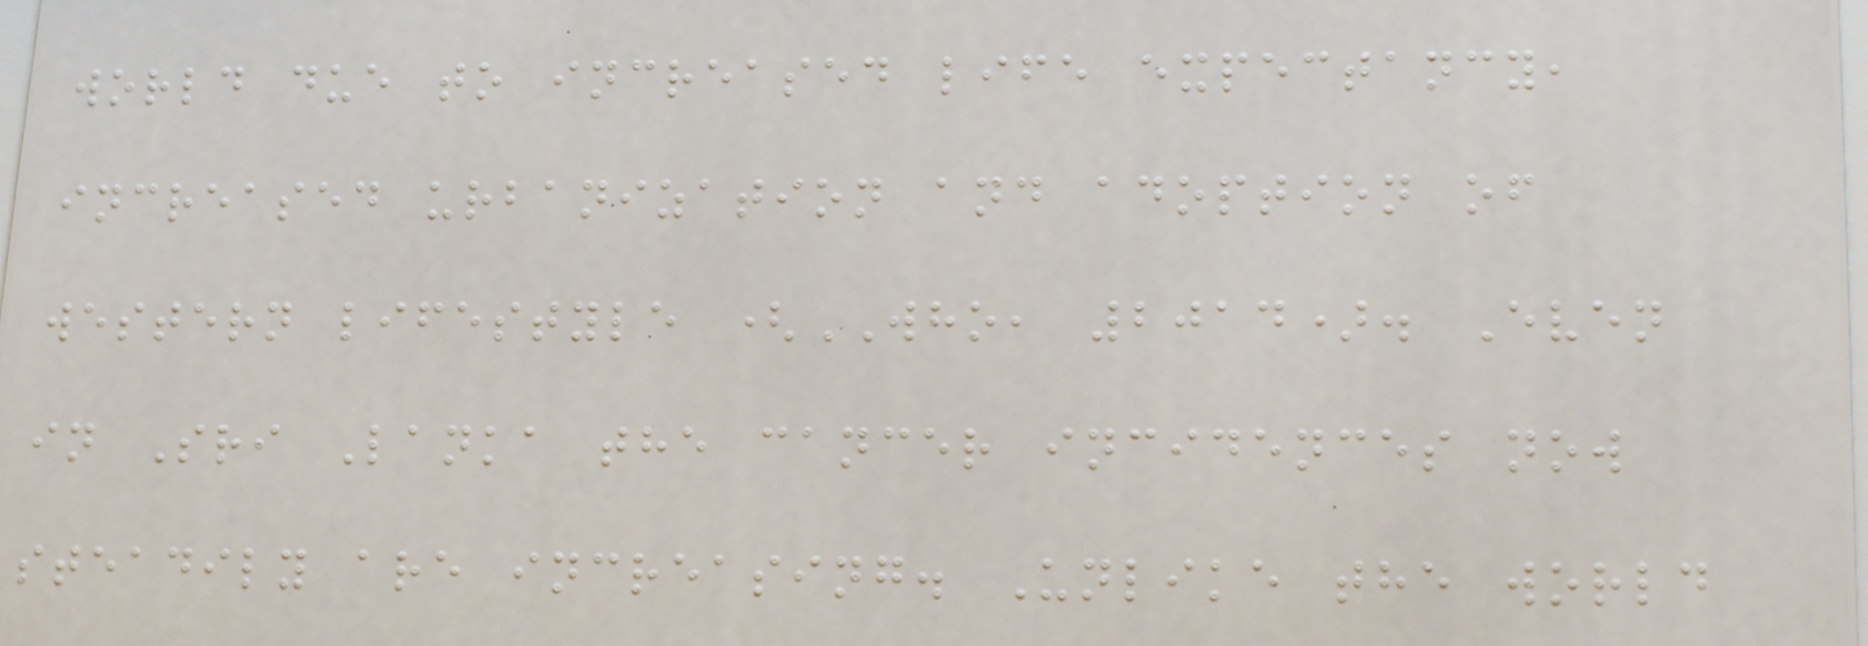world due to increased life expectancy,
increased urbanization and adoption of
western lifestyle (WHO, 2014). Even
in Sri Lanka the cancer incidences now
steadily are increasing. Unlike the world
